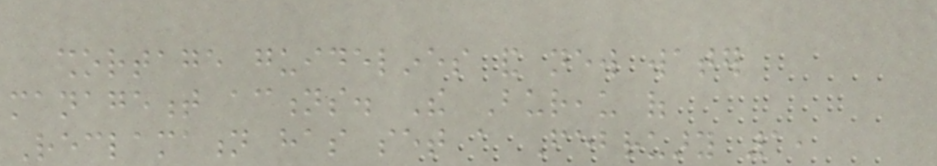shortage guidelines and new water
management actions. The Bureau of
Reclamation has set a February 1,
